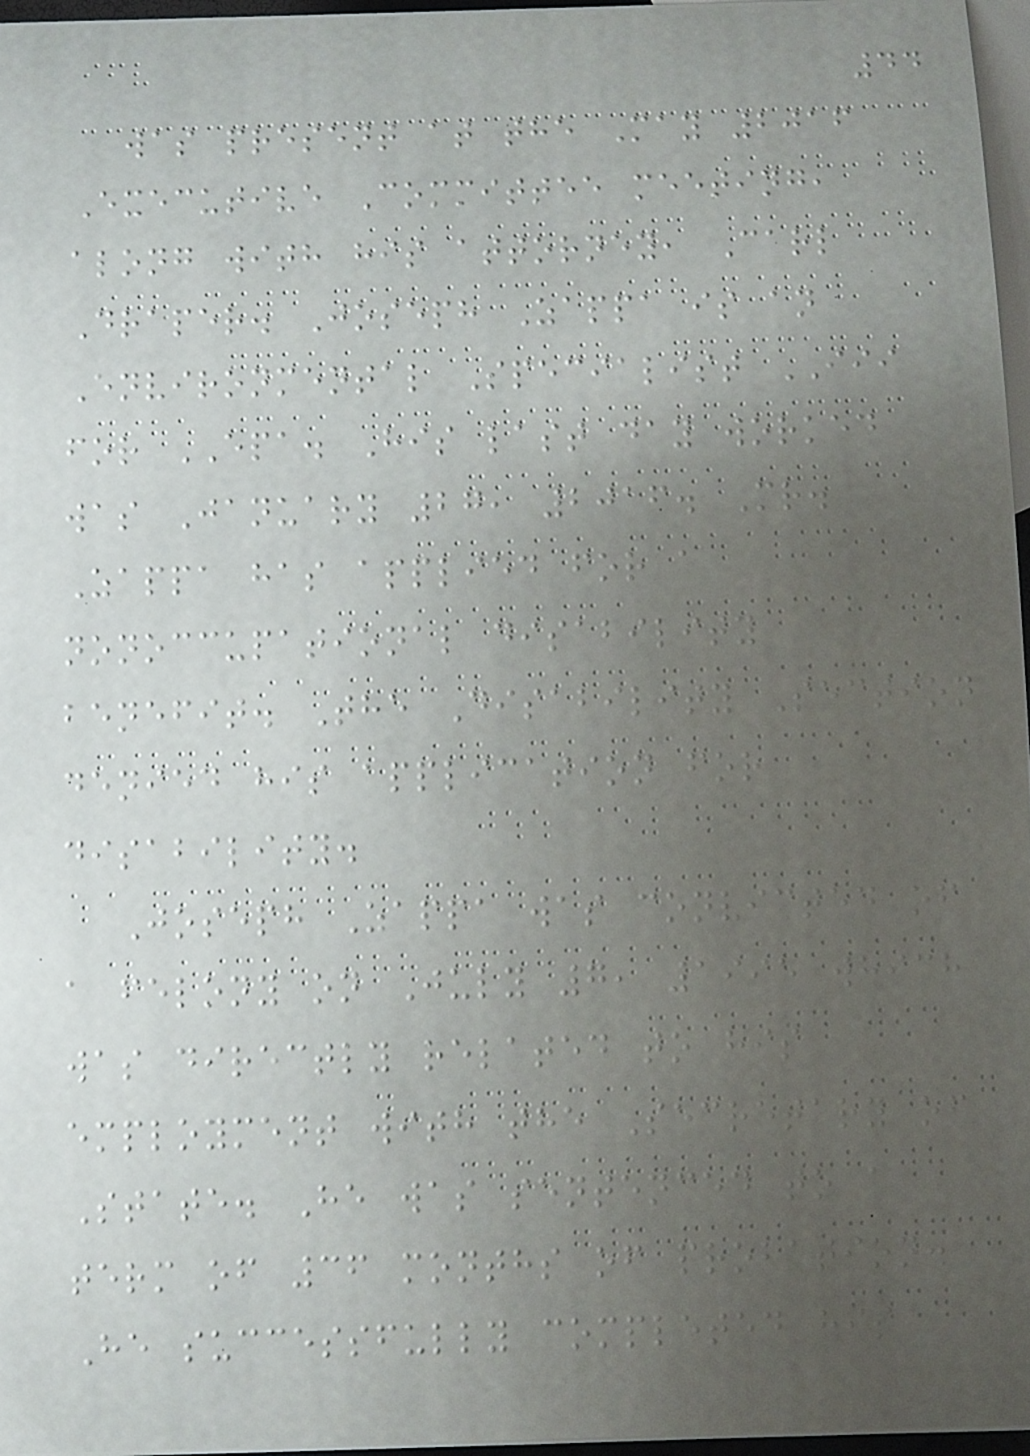44
was present at the May 2016
Executive Committee meeting,
along with his attorney, Carl
Draper. Joseph Zappa is an
Environmental Specialist III
for EPA. His last day worked
was January 27, 2016. Mr.
Zappa has applied for a
nonoccupational disability
benefit. The Disability Section
denied his application for
disability.
Joseph Zappa was convicted of
a felony on July 7, 1995 which
was directly related to his
employment with the Secretary of
State. He was sentenced to a
term of 36 months of probation.
He successfully completed his
